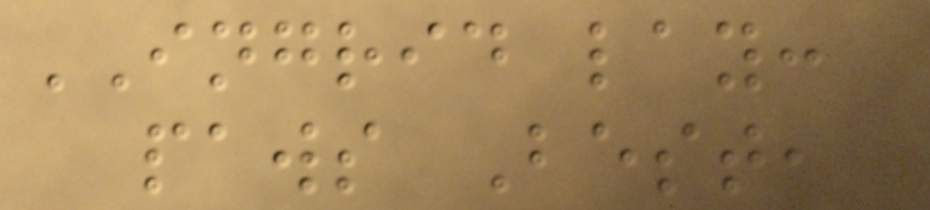INGRID lay:
paws Best,
